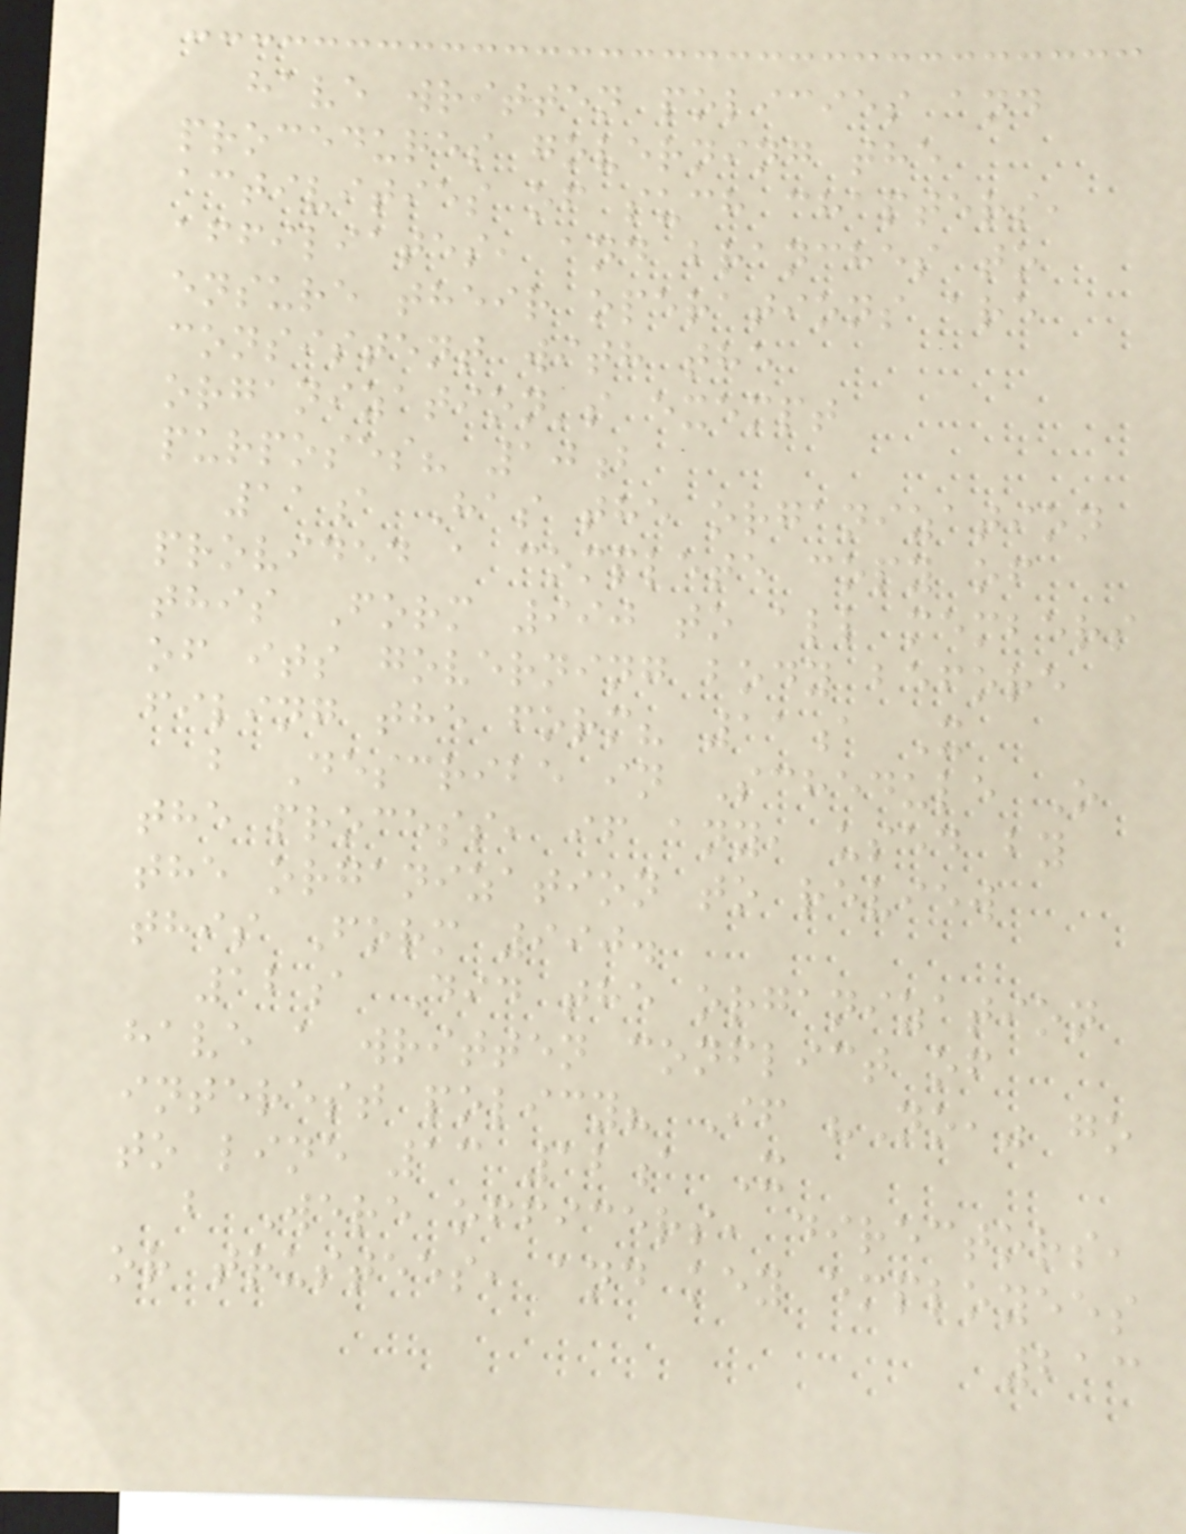have written policies and
procedures governing the
activities of such chapters,
affiliates, and branches to
ensure their operations are
consistent with the
organization's exempt
purposes? 10b
11a Has the organization
provided a complete copy of
this Form 990 to all members
of its governing body before
filing the form? 11a X
b Describe in Schedule O
the process, if any, used by
the organization to review
this Form 990.
12a Did the organization
have a written conflict of
interest policy? If "No," go
to line 13 12a X
b Were officers, directors,
or trustees, and key employees
213
